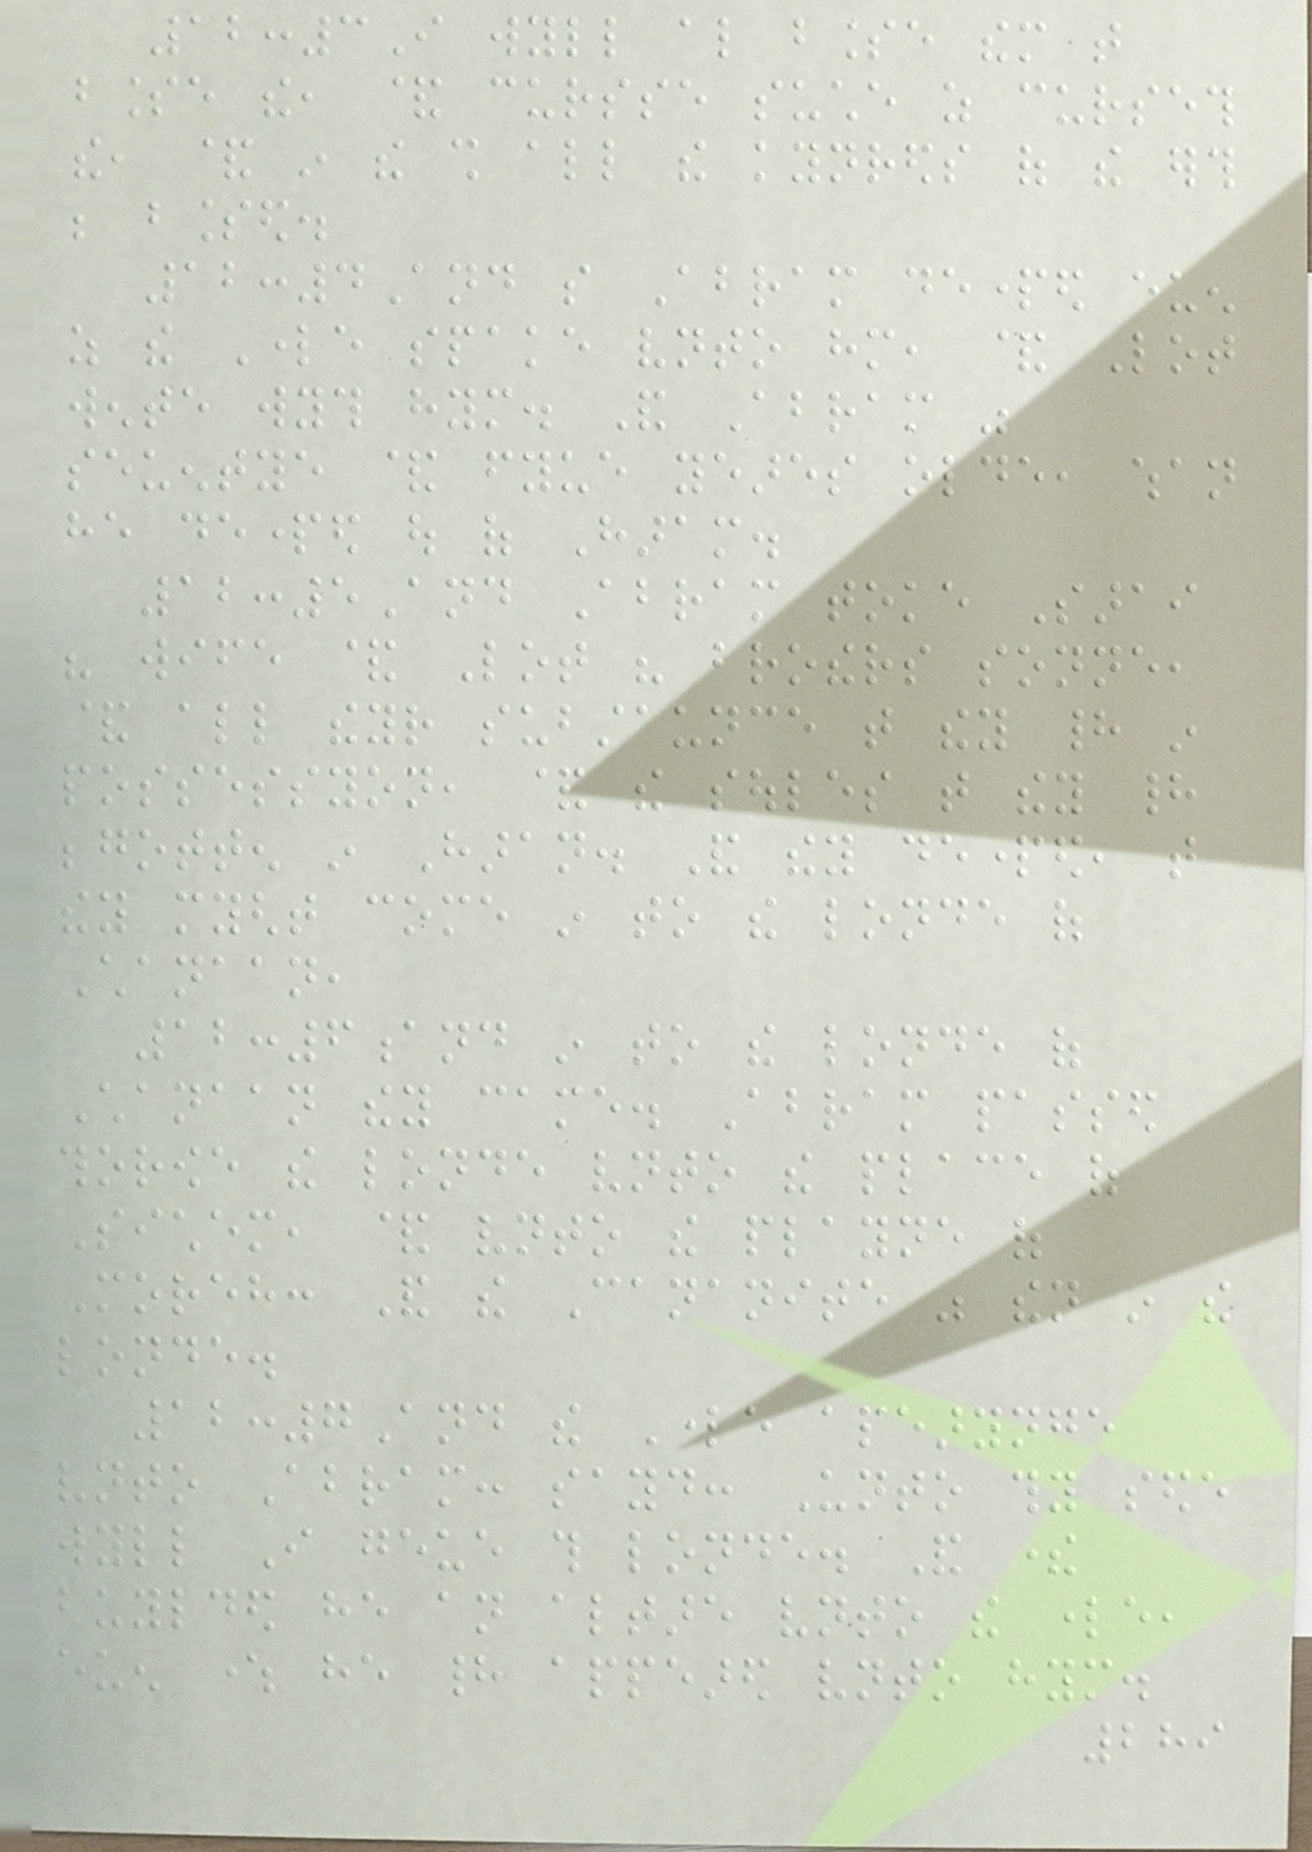12:3I wyll also blesse them that
blesse the, & cursse suche as curseth
the, & in the shall all the kynreds of the erth
be blessed.
12:4And so Abram departed euen
as the Lorde spake vnto him, & Lot
wente wyth hym. And Abram was
seuentye & fyue yeares olde, whan
he departed out of Haram.
12:5And Abram toke Sarai
his wife & Lot his brothers sonne,
& all theyr substaunce that they had in
possessyon, & the soules that they had
begotten in Haran. And they departed, that
they myght come in to the londe of
Chanaan,
12:6and in to the londe of
Chanaan they came. Abram passed
thorowe the londe vnto the place of
Sichem, & vnto the playne of
Moreh: And the Cananite was then in the
londe.
12:7And the Lorde apearynge
vnto Abram: sayd: Unto thy sede
wyll I geue this londe. And there
buylded he an altare vnto the lorde,
euen where he had appeared vnto hym.
289
